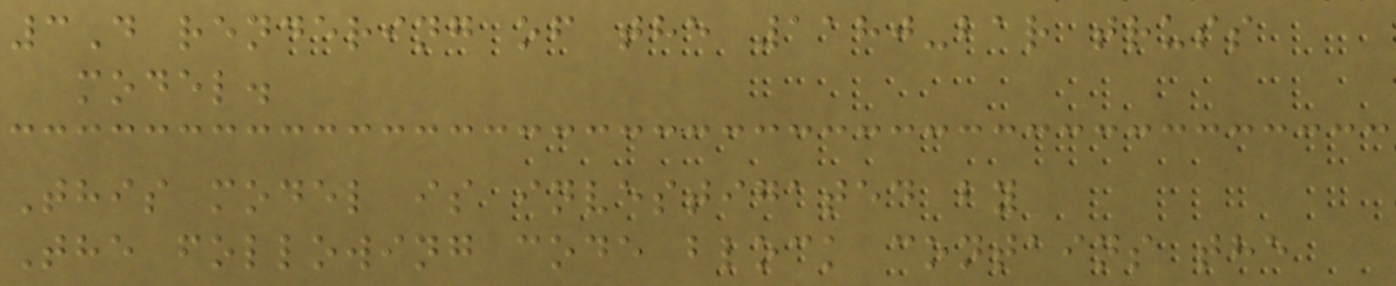3D rendering of the 1180-bar truss
model.
This model is investigated by
The following code block contains the
